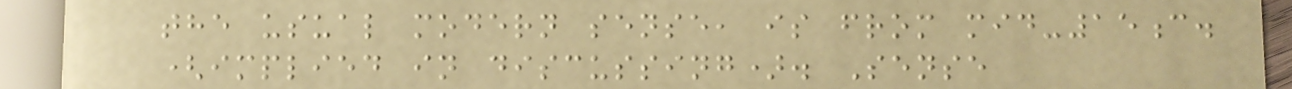the usual modern sense, is from mid-15c.
(implied in discussing). Sense
